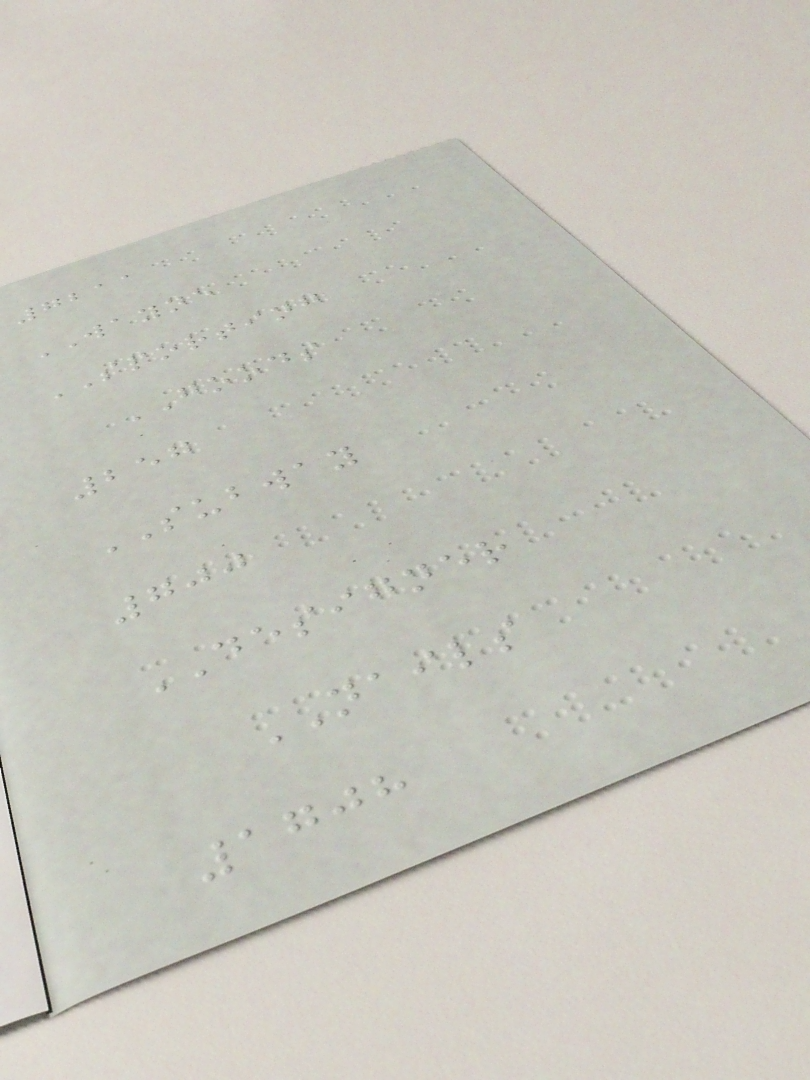7211
WAYNE
SPORTING
GOODS
257
SUBWAY
700
DESIGNER
NAILS
1708
